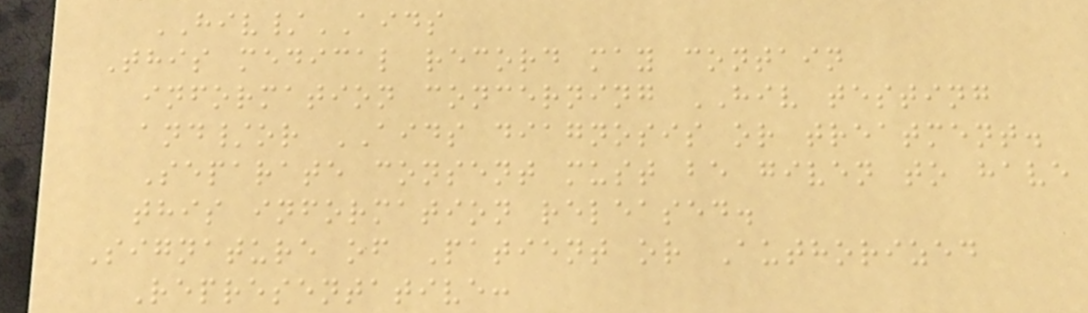HIV/AIDS
This medical record may contain
information concerning HIV testing
and/or AIDS diagnosis or treatment.
Separate consent must be given to have
this information released.
Signature of Patient or Authorized
Representative:
